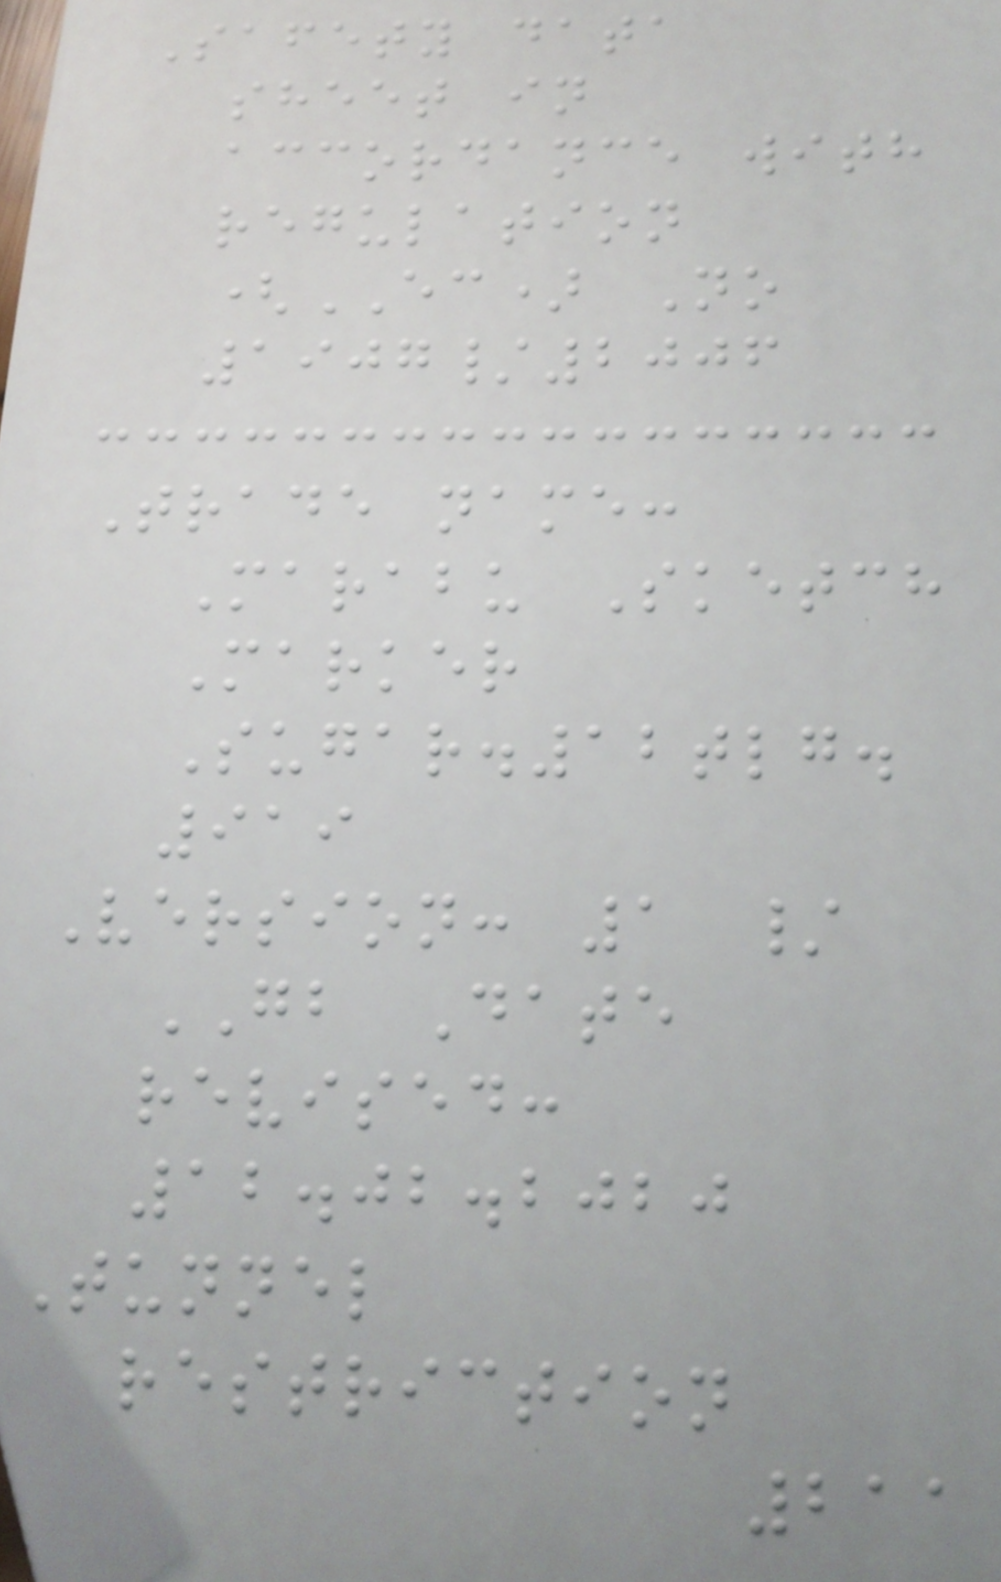Safety data
sheet in
accordance with
regulation
(EC) No
1907/2006
Trade name:
Marabu Sketch
Marker
Sugar.12tlg.
919
Version: 1 /
GB Date
revised:
12.02.2020
Tunnel
restriction
211
